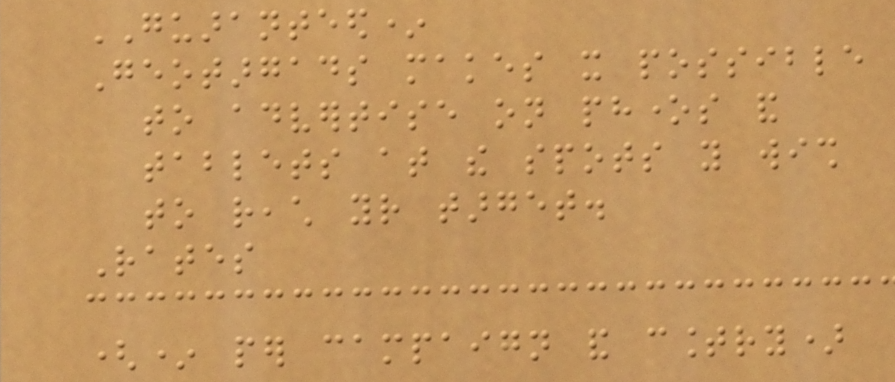GUARANTEED*
Geotargads makes it possible
to advertise on phones and
tablets at the spots you wish
to reach your target.
Rates
(* per campaign and country)
